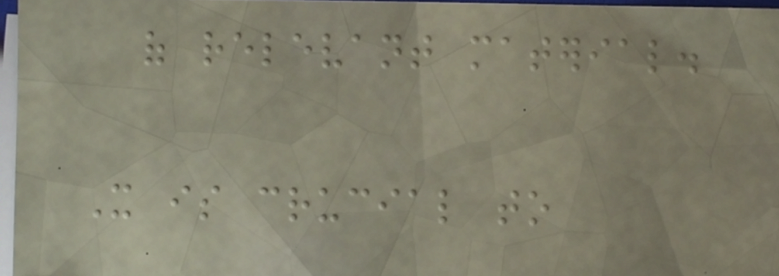of relevant material.
It is crucial to
